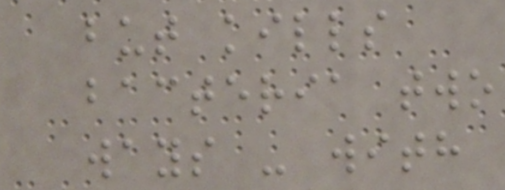but kills
bacteria two
ways - with
